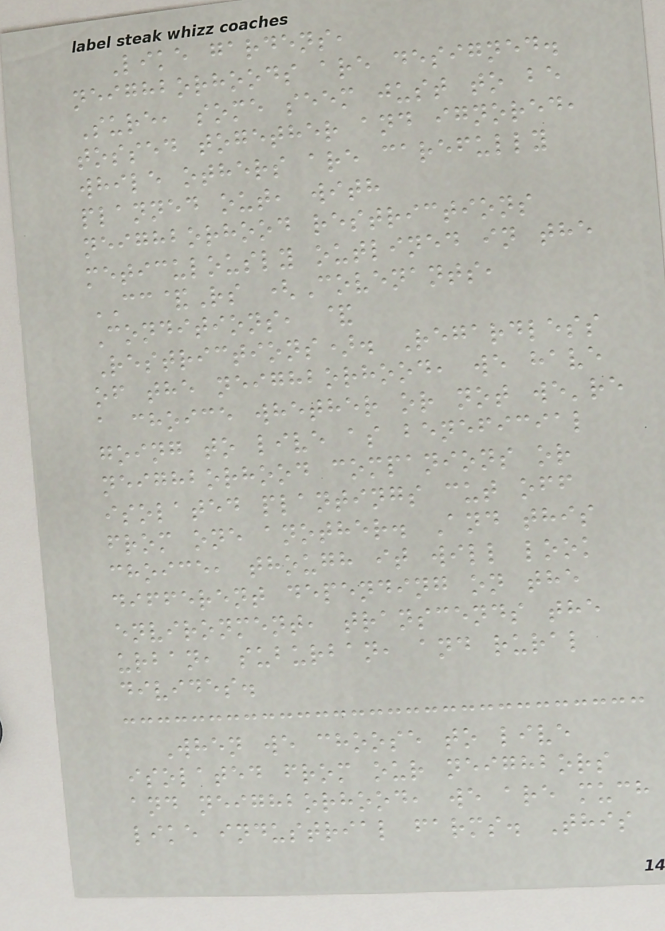Like gardens,
neighborhoods are designed.
Sure, some seem just to be
tossed together and ignored,
while others are carefully
planned out, with
neighborhood restrictions
meticulously outlined in the
CC&Rs (Covenants,
Conditions, &
Restrictions). Regardless
of the neighborhood, we have
a choice whether or not we're
going to live as beneficial
neighborhood companions or
isolated plantings cut off
from one another. And this
choice, though it will look
different depending on the
environment, transcends the
urban, suburban, and rural
divides.
When we choose to live
isolated from our neighbors
and neighborhood, we are much
like industrial farms. This
